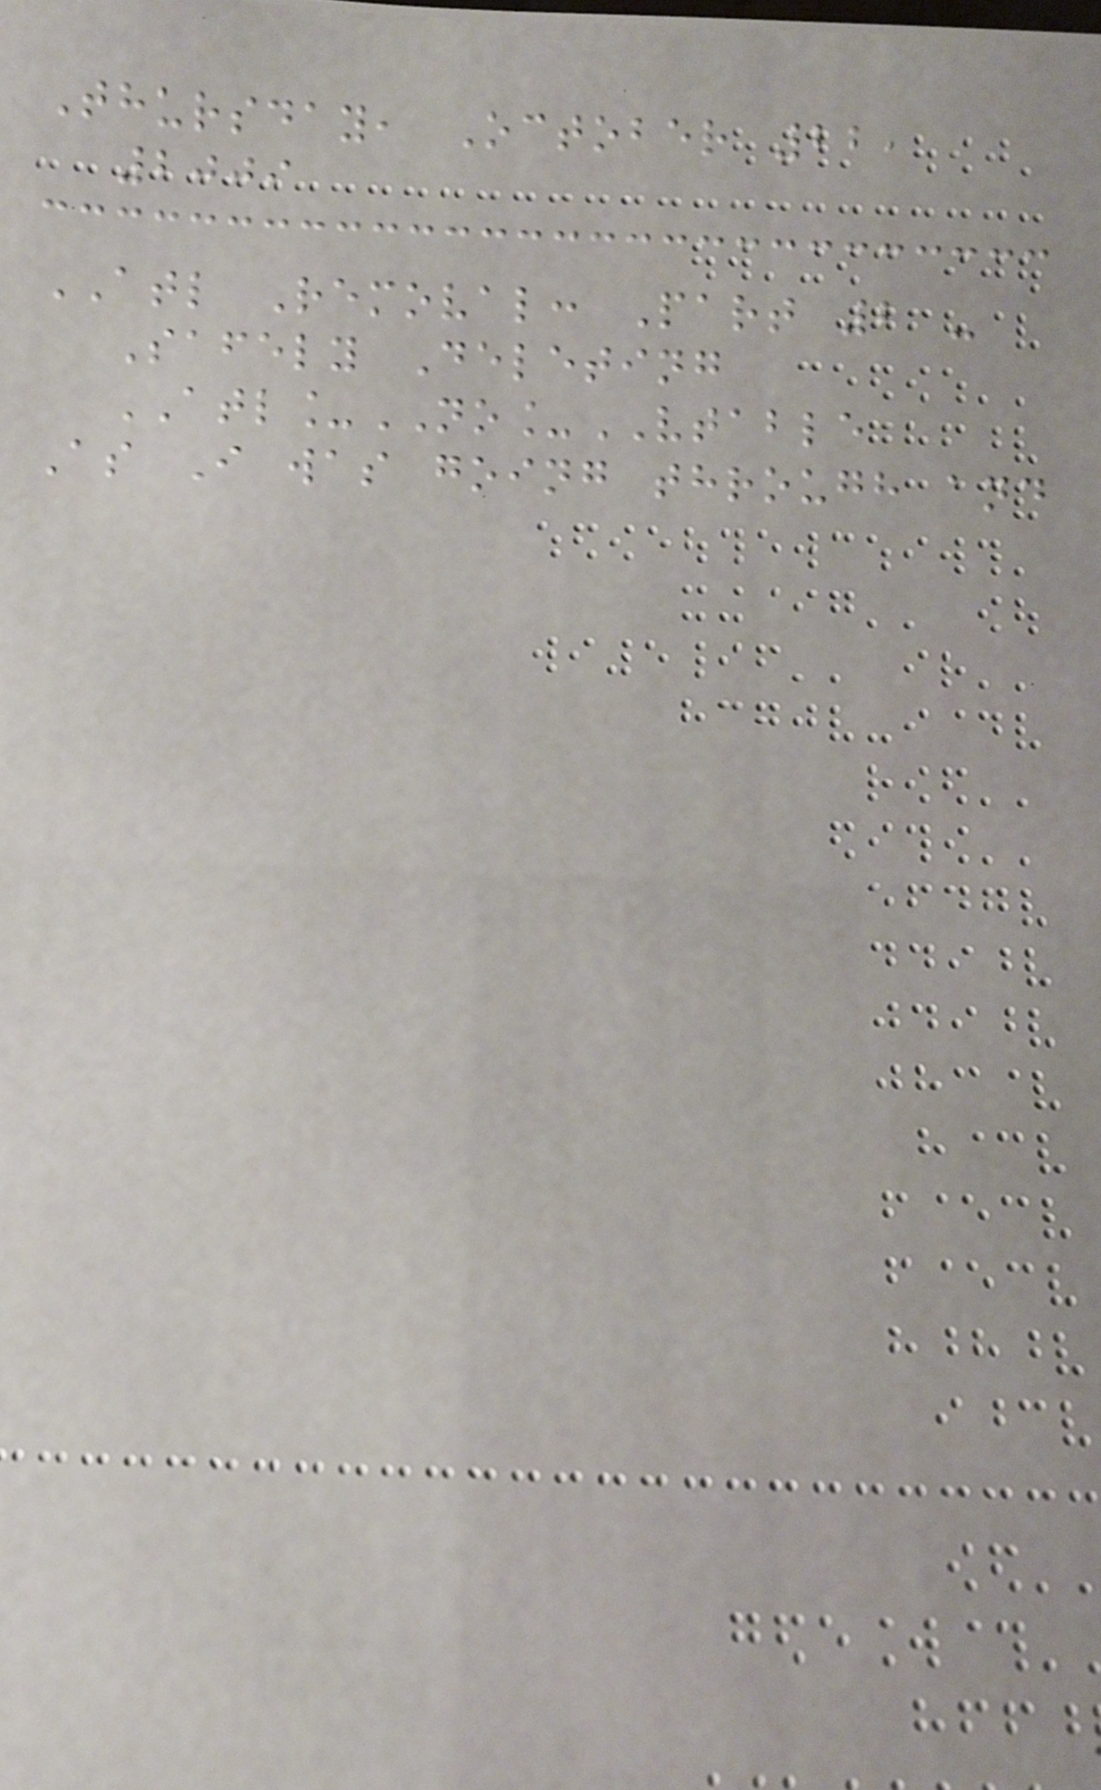Thursday, October 22,
2009
ATL Removal: Part 2 -
Safely Deleting
ATL_NO_VTABLE
As I was going through and
